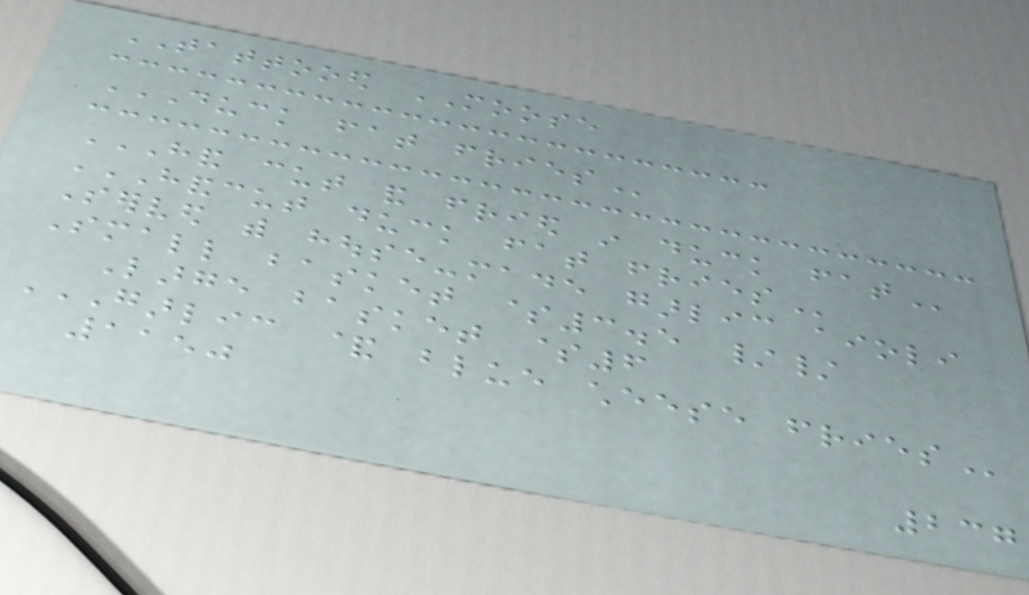TATTOOED MOOSE
DUCK FAT FRIES
HAND CUT AND FRIED IN DUCK FAT
HANDCUT DUCK FAT FRIES
Served with house-made garlic aioli
Small basket $3.5 //
Large basket $6
GARLIC & BLUE CHEESE FRIES
1150
237
